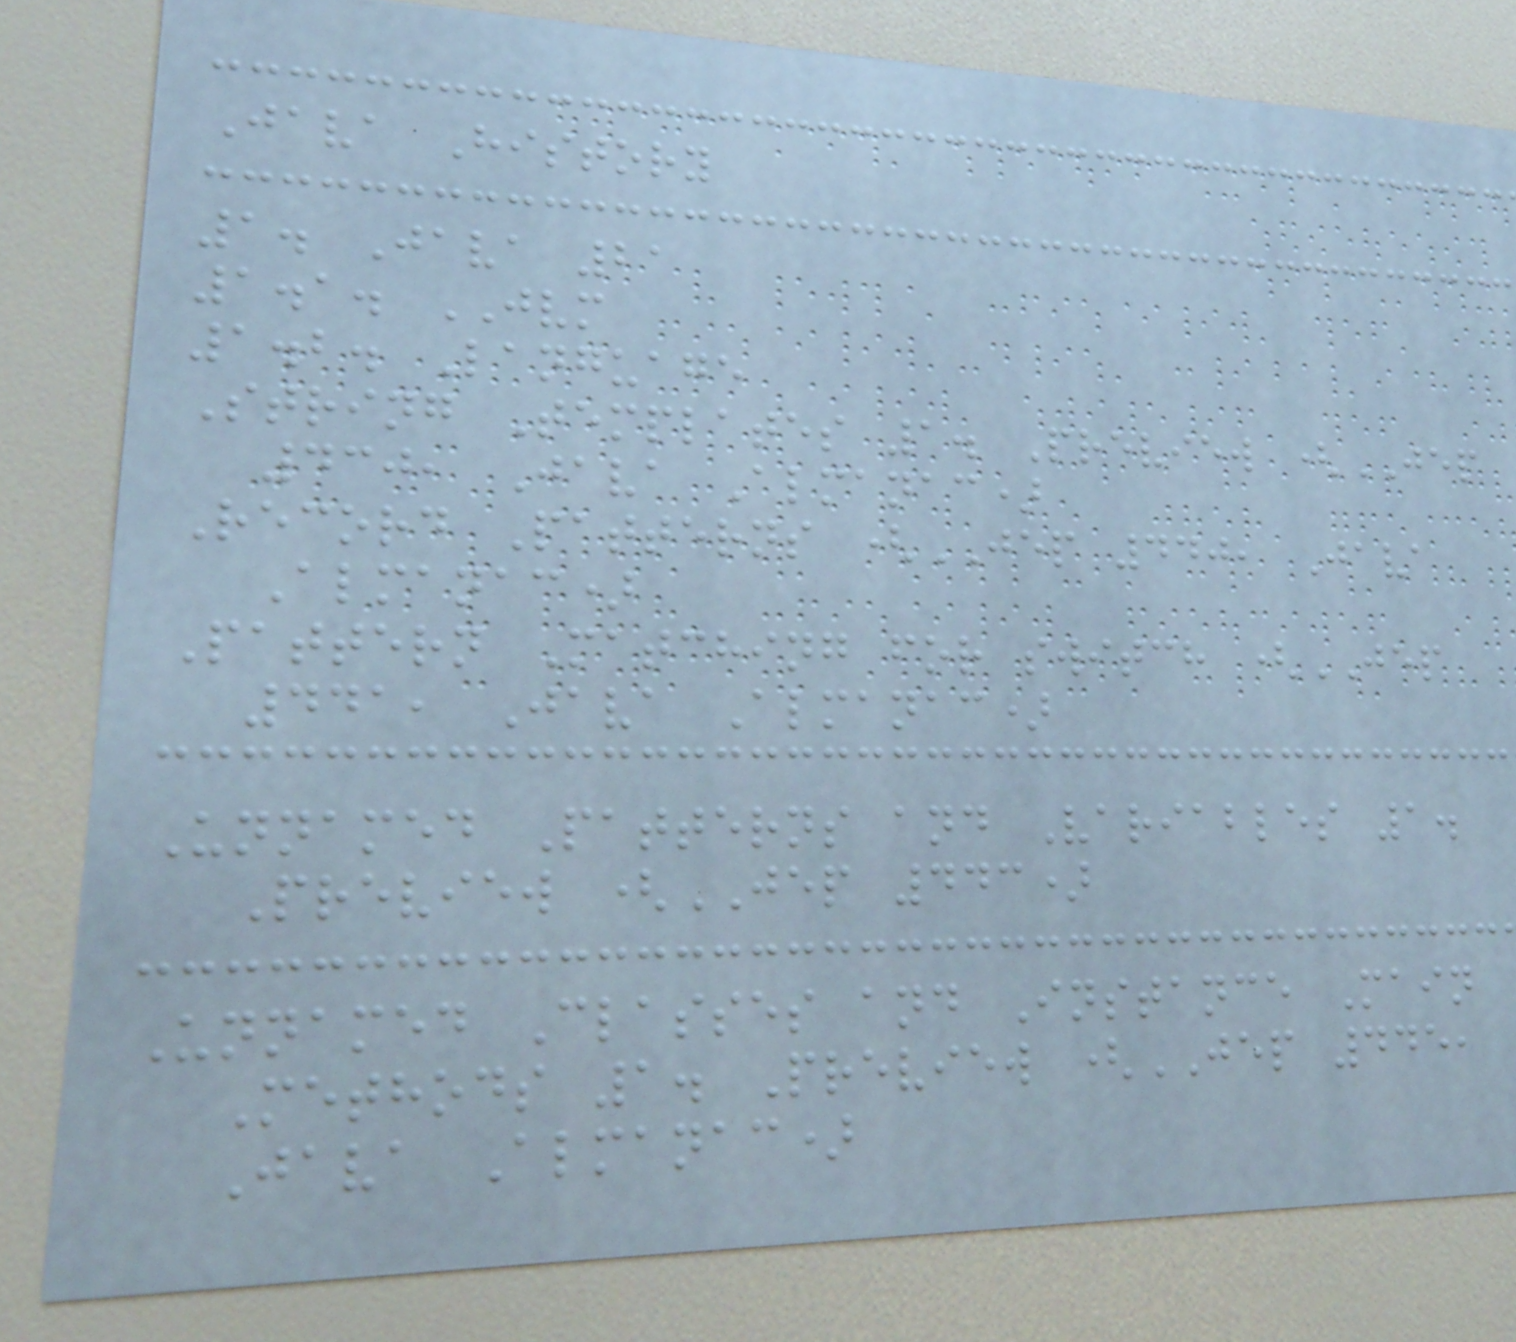Java History
1. Java 21
1.1. JVM
1.2. Language
String Templates 1. Preview (JEP
430, Java Almanac)
Record Patterns (JEP 440, Java
Almanac)
Pattern Matching for switch (JEP
441, Java Almanac)
Unnamed Patterns and Variables 1.
Preview (JEP 443)
Unnamed Classes and Instance Main
Methods 1. Preview (JEP 445,
Java Almanac)
